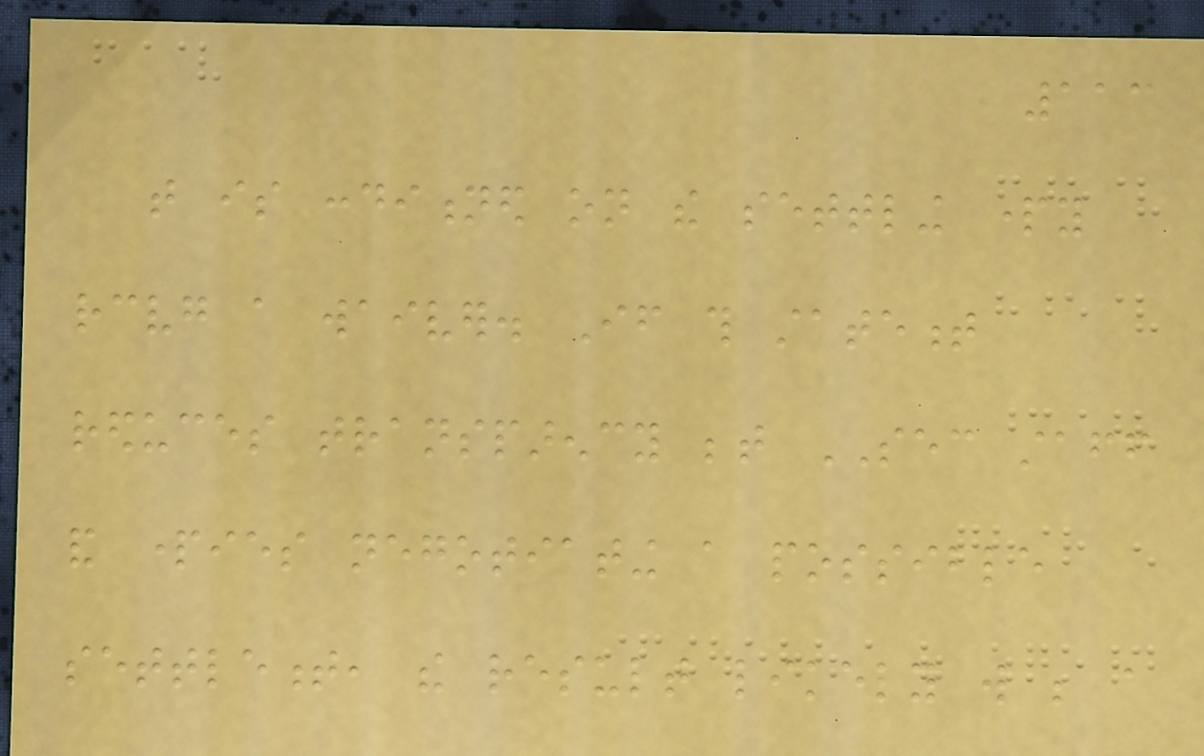113
that is conditioned on the settling party
receiving a waiver. If this statement
reduces transparency between SEC staff
and parties negotiating a possible
settlement, the result likely will be a
